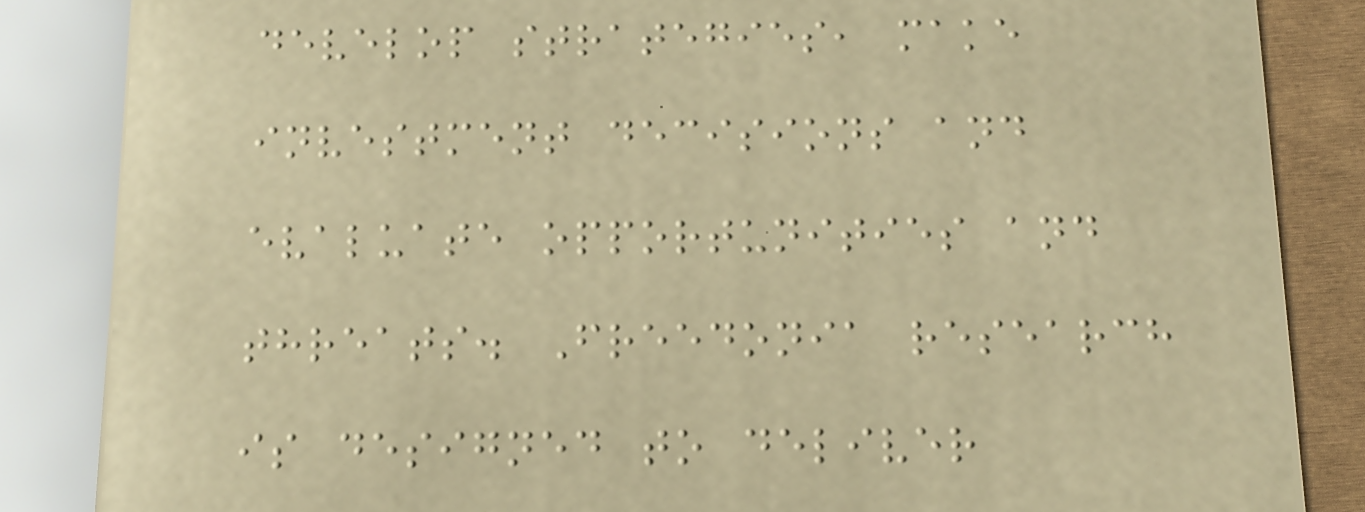develop strategies, make
investment decisions and
evaluate opportunities and
threats. Freedonia research
is designed to deliver
